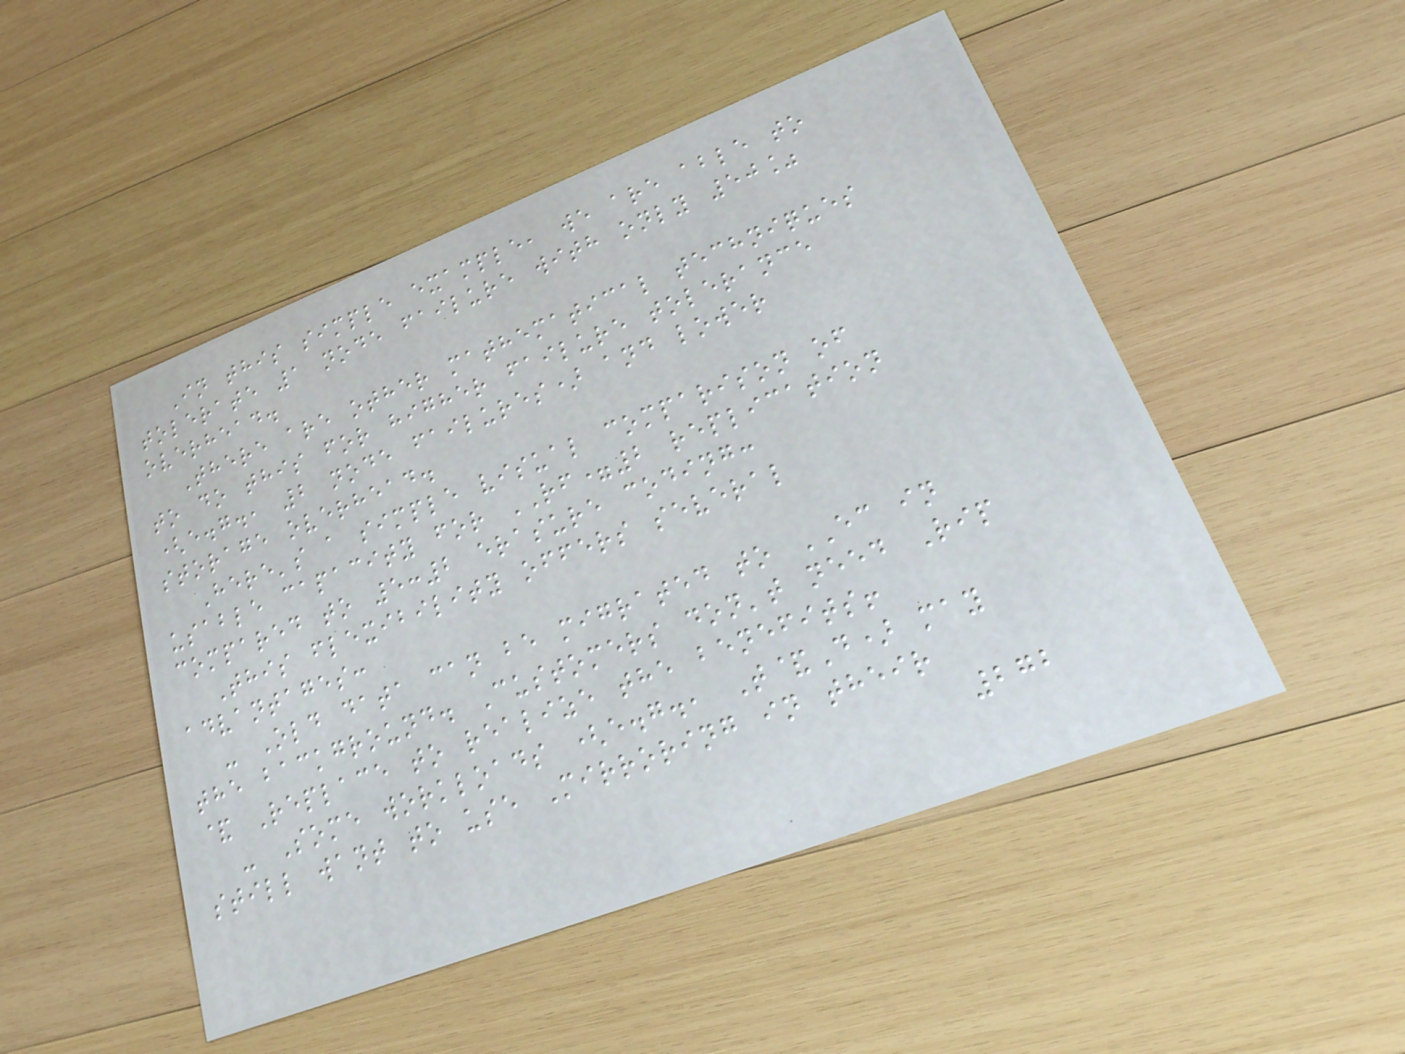In this simple example, we are able to
tolerate 1 node failure with only 50%
overhead.
There are other mathematical techniques
to do this for higher failure tolerance
(e.g., 2 node failures) and lower
storage overhead.
Here's a simple visual comparison of
usable capacity for RF=2 replication
compared to 5:2 erasure coding:
This flexibility offers several
advantages:
- Old data can be migrated to EC in
the background. Customers don't need Rip
& Replace to realize the benefits!
- Some workloads (e.g., T&D) may
still want to use Mirroring in their
272
